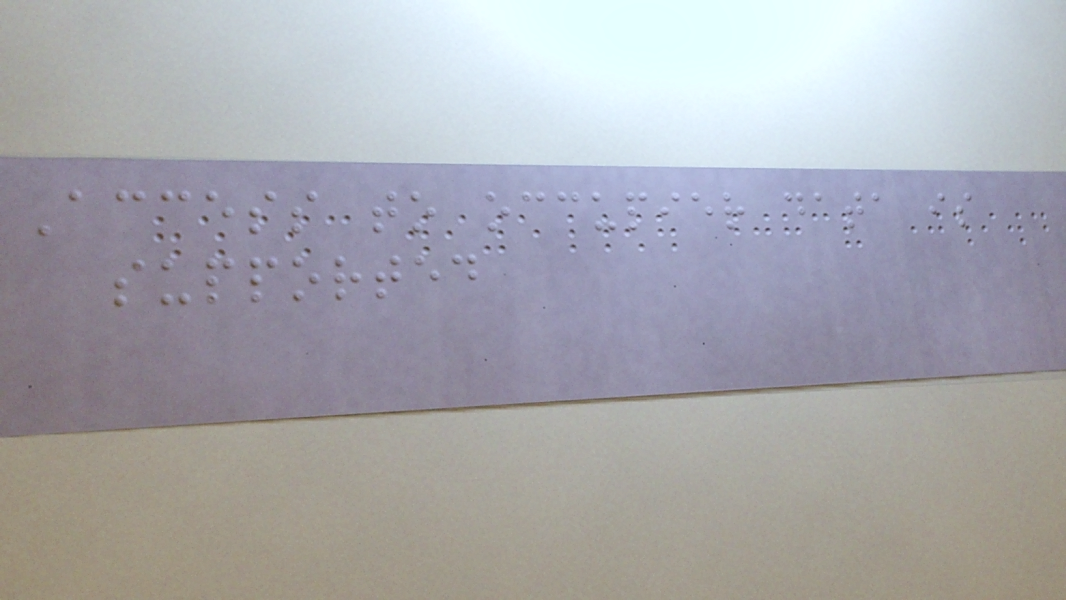Access to occupier data is
supported
